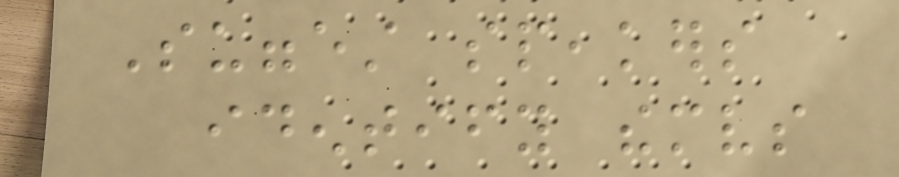Suggest speakers
identify themselves
